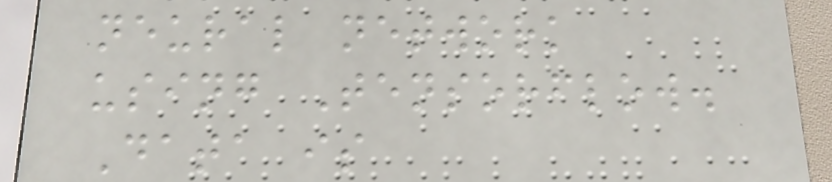neural network
using Tensorflow.
Data is
